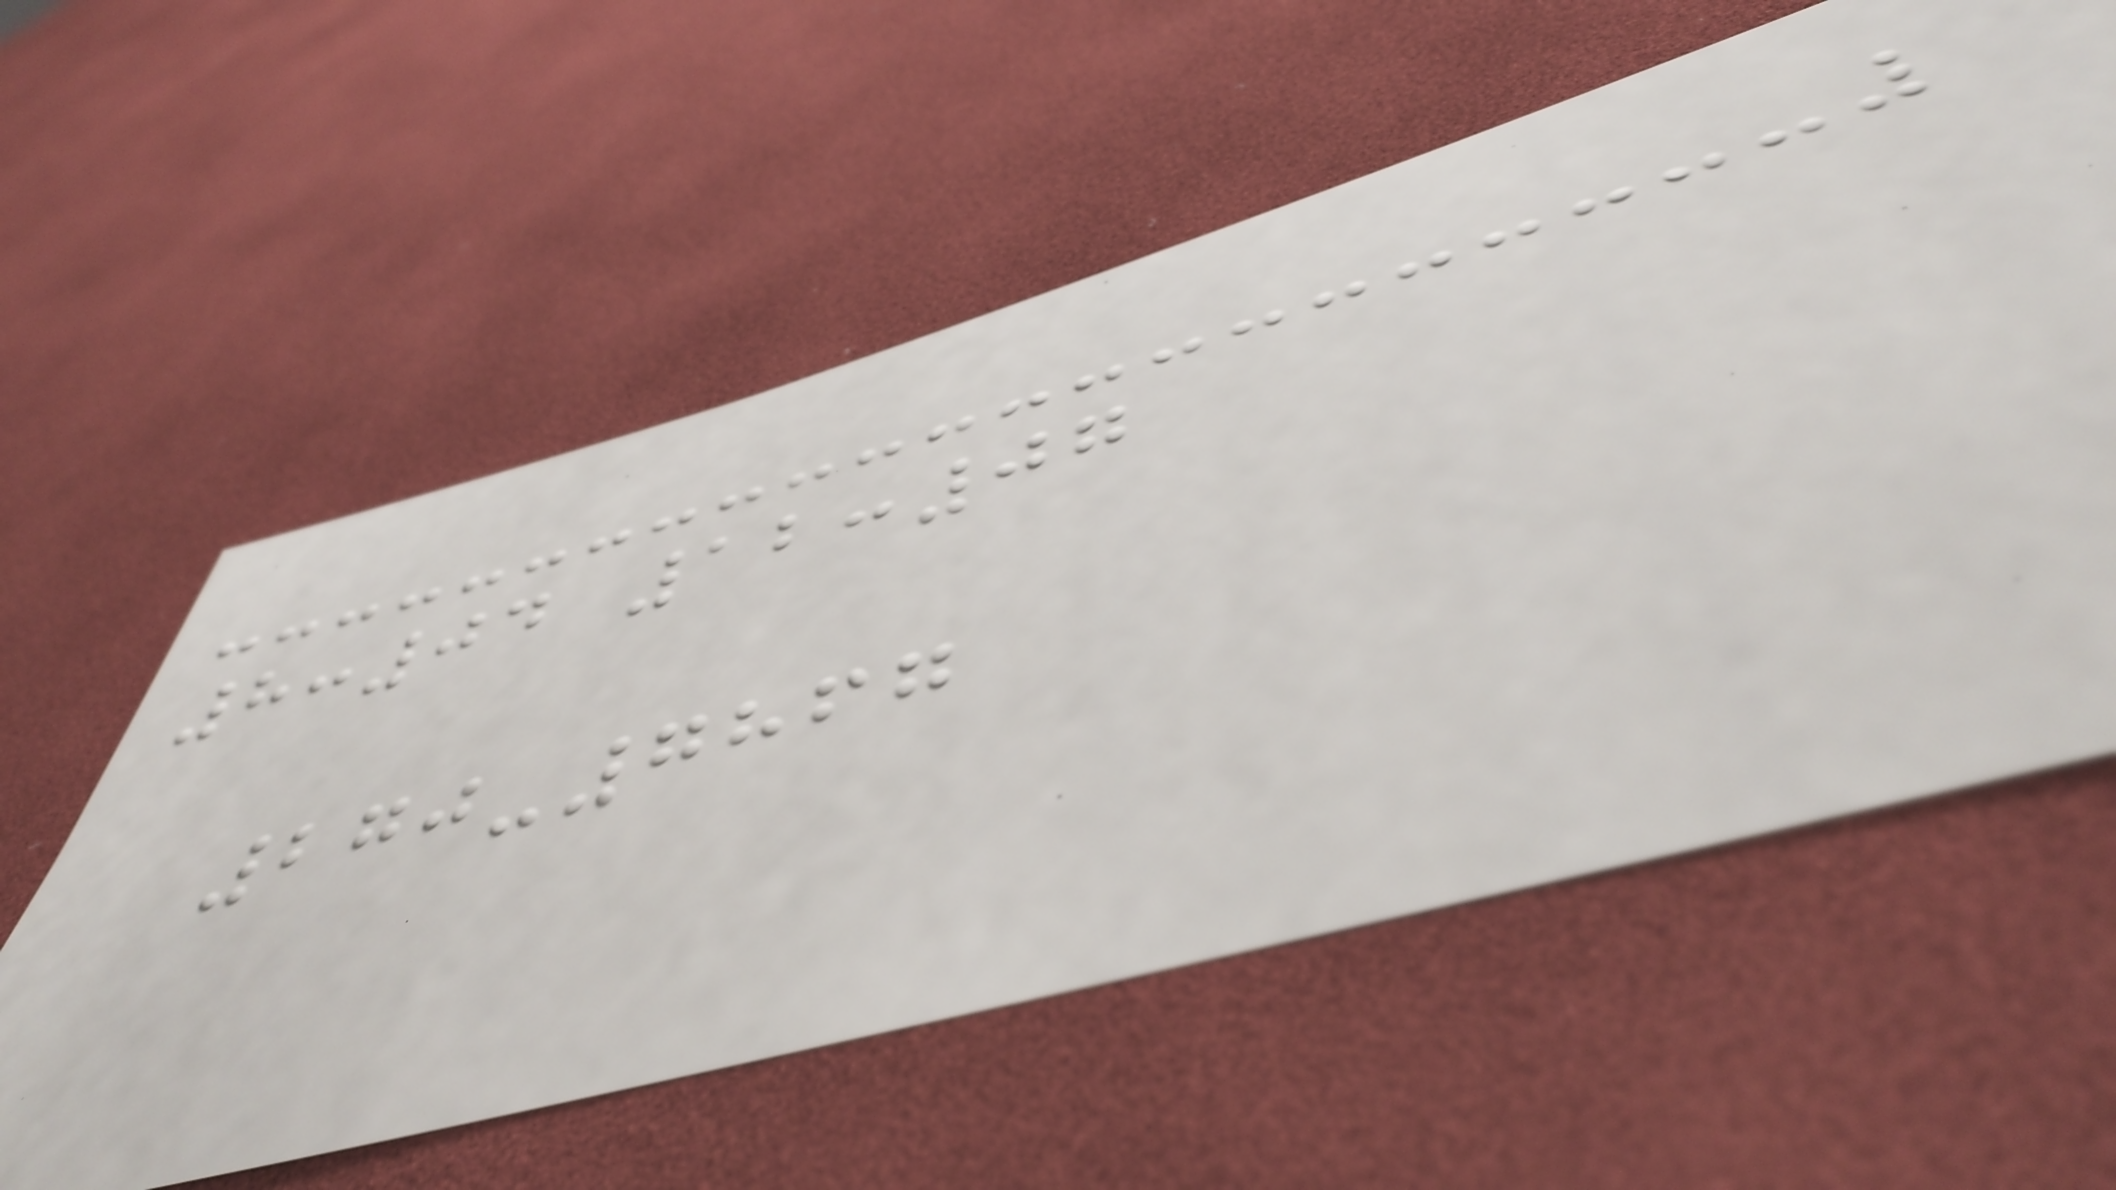8:04 12:07
270-7867
